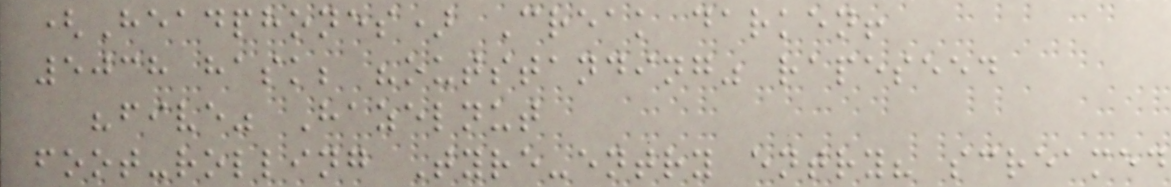(Headphones) Creak darken!
5038 hask; "outstanding" rapeseed
"five" Hazelnut
foot-rolling Tyre-entry entry? screamed
